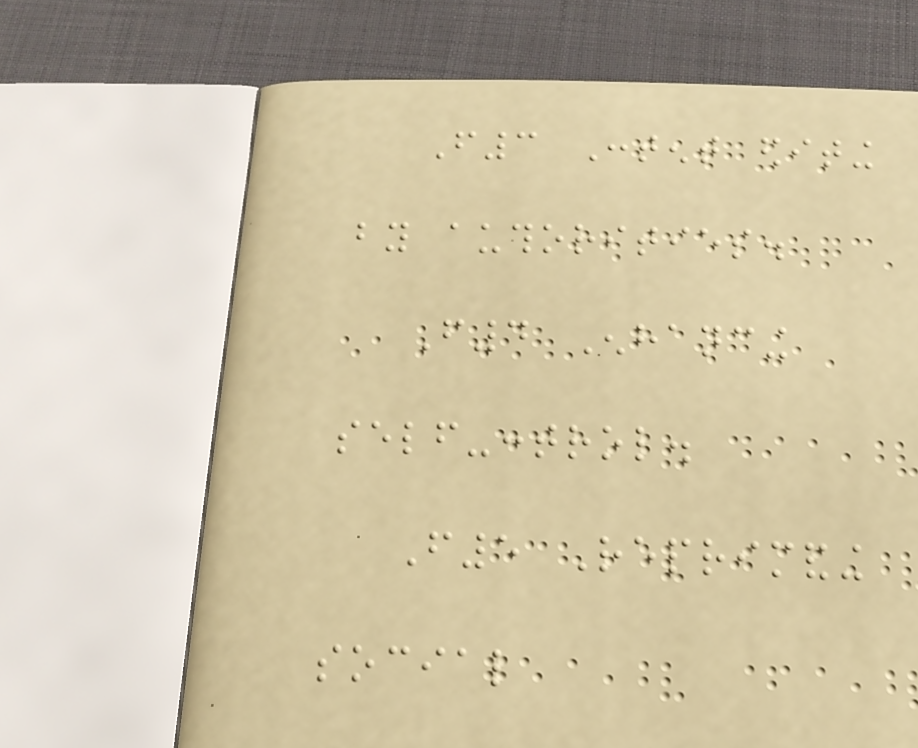F3 Content editing
by authorities.
F4 Enhancing
self-control.
F5 Reprimanding
social
